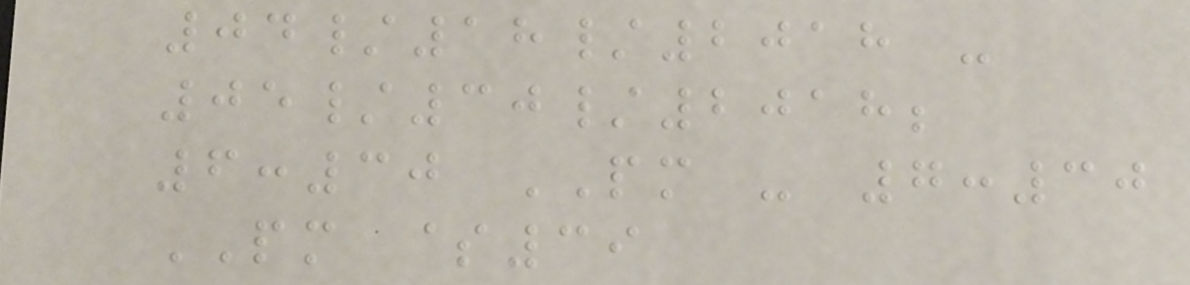04/18/2018 -
05/30/2018;
6:30 PM - 7:30
PM $39
